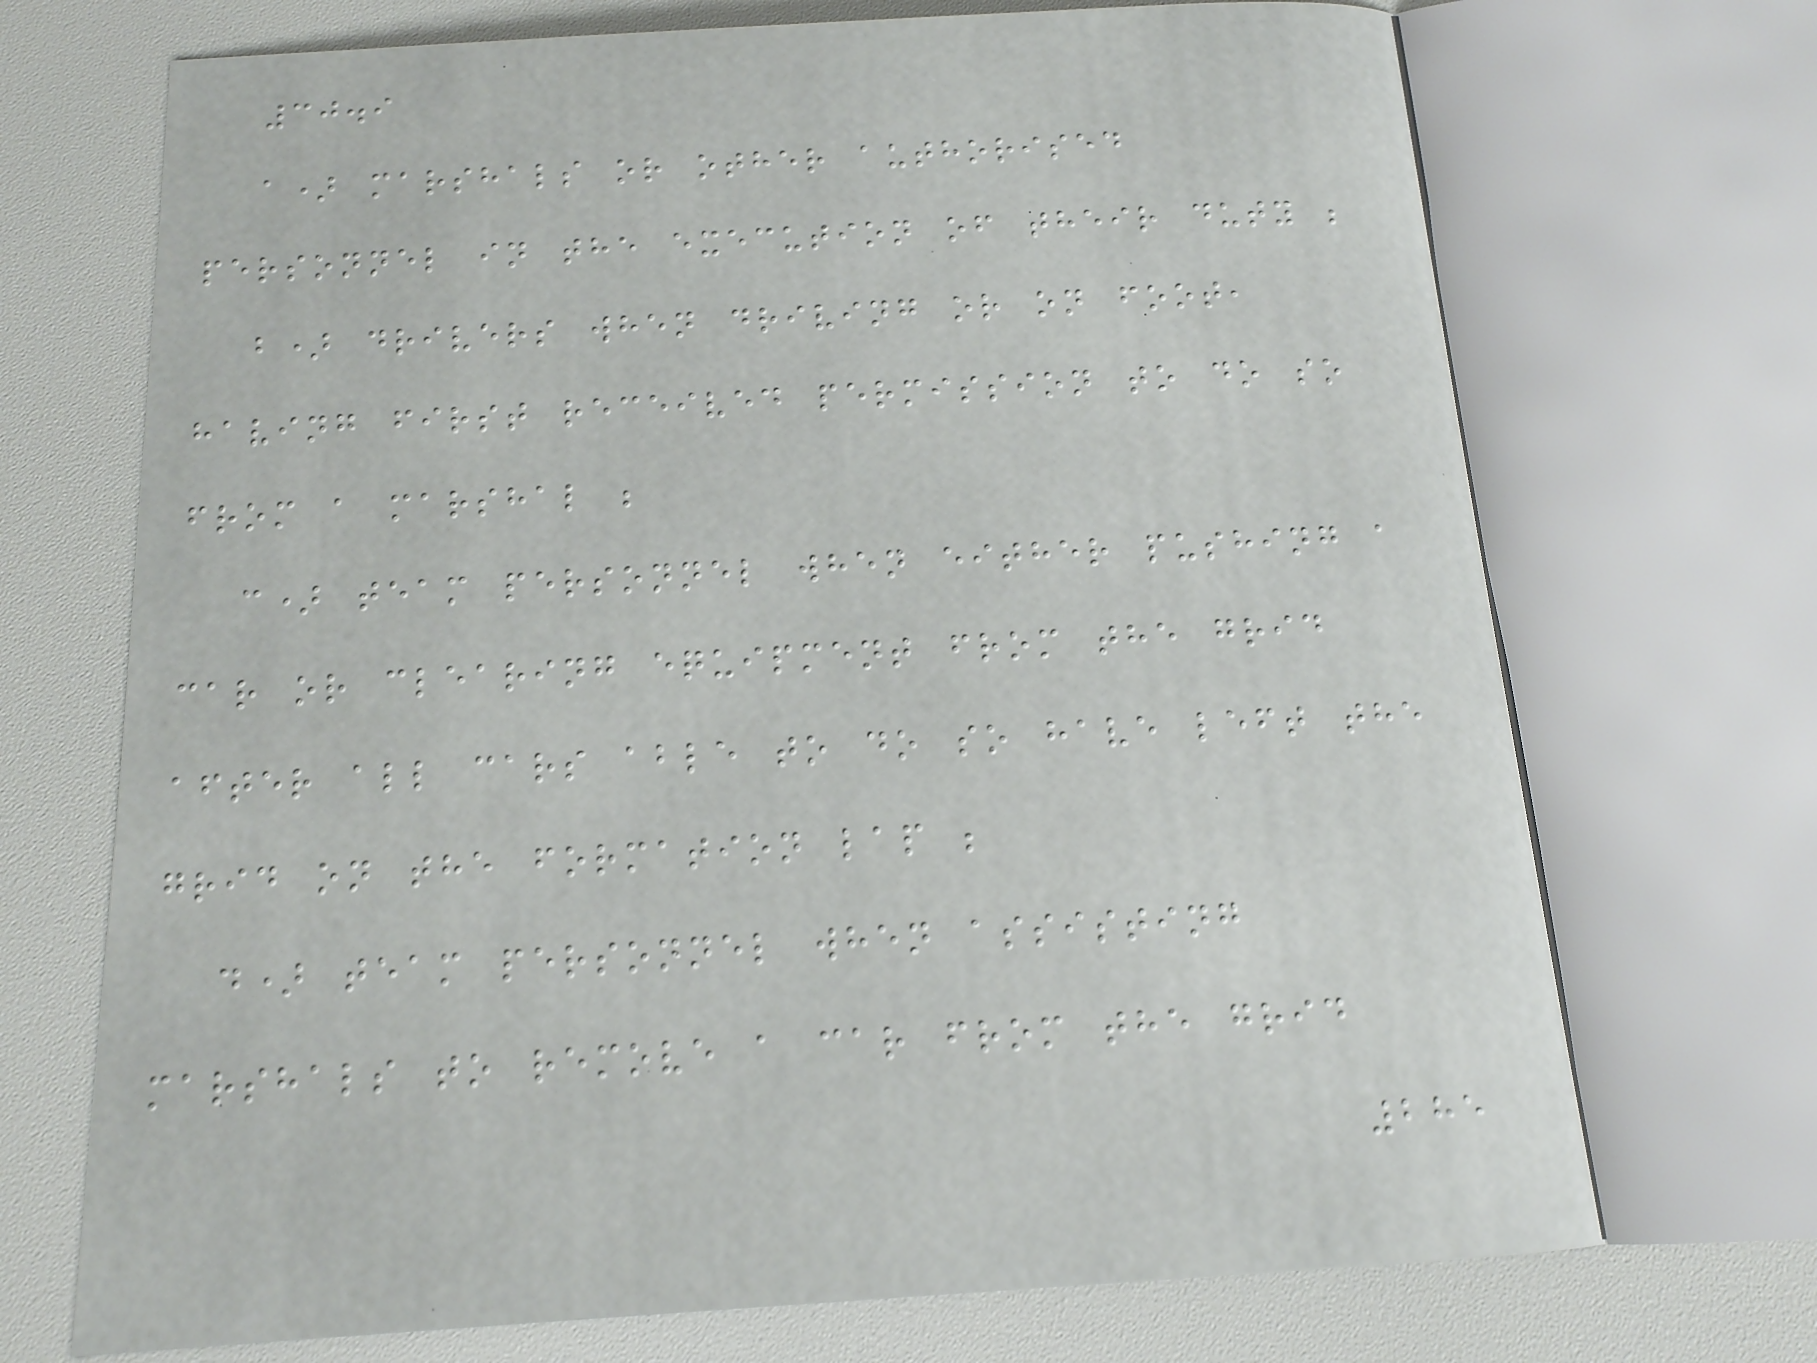30.9
a) marshals or other authorised
personnel in the execution of their duty ;
b) drivers when driving or on foot,
having first received permission to do so
from a marshal ;
c) team personnel when either pushing a
car or clearing equipment from the grid
after all cars able to do so have left the
grid on the formation lap ;
d) team personnel when assisting
marshals to remove a car from the grid
285
